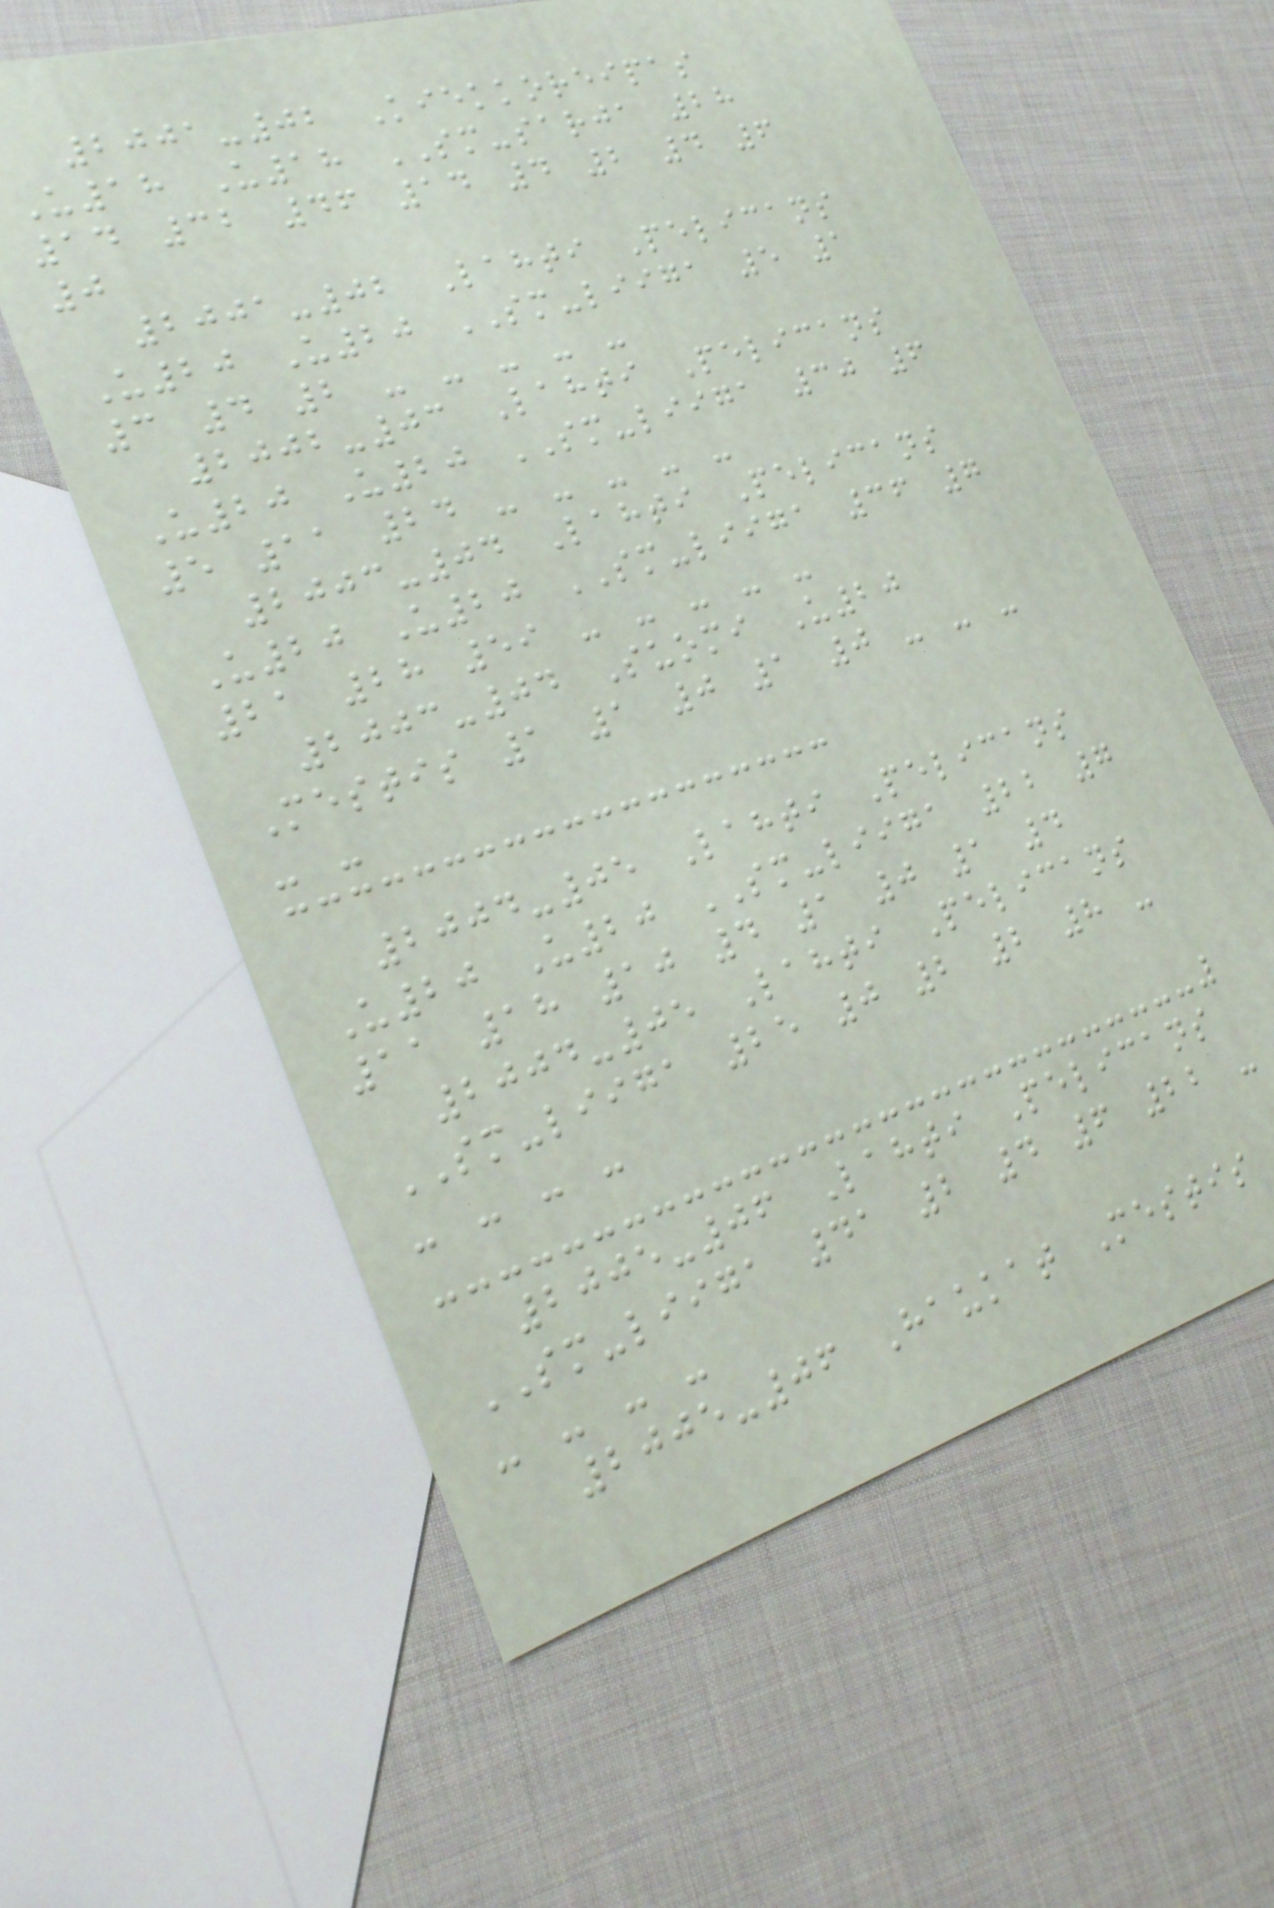2001-02 Kiekkoreipas
U18 U18 SM-sarja 28
14 32 46 14 4 2 4 6
0
2001-02 Lahti Pelicans
U20 U20 SM-liiga 5 1
3 4 2 - - - - -
2002-03 Lahti Pelicans
U20 U20 SM-liiga 30 6
5 11 24 - - - - -
2003-04 Lahti Pelicans
U20 U20 SM-liiga 36 7
21 28 59 - - - - -
2003-04 Suomi U20
Mestis 1 1 0 1 0 - - -
- -
2004-05 Lahti Pelicans
U20 U20 SM-liiga 22 7
11 18 10 4 1 0 1 4
2004-05 Lahti Pelicans
SM-liiga 25 0 2 2 8 -
- - - -
2005-06 Lahti Pelicans
SM-liiga 41 2 4 6 22 -
- - - -
2005-06 Haukat Mestis
